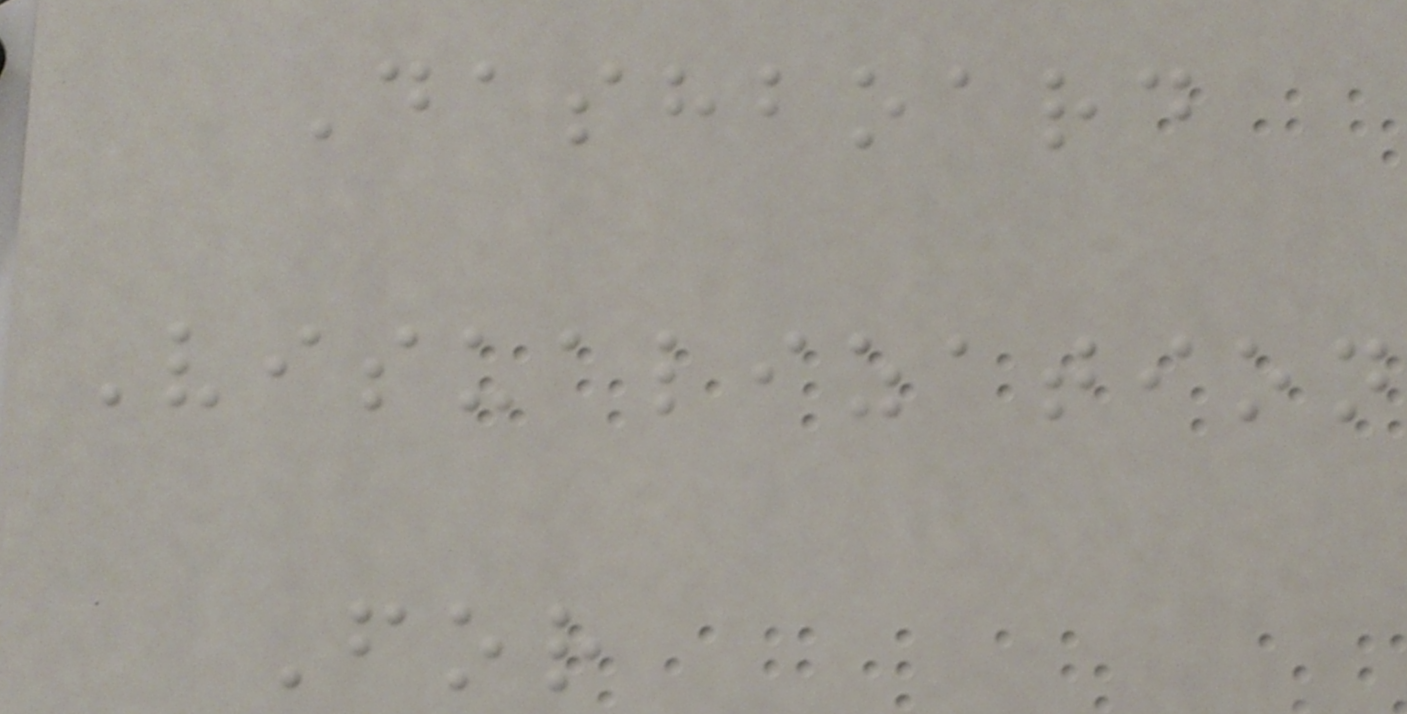Dashboard
Visualization
For
